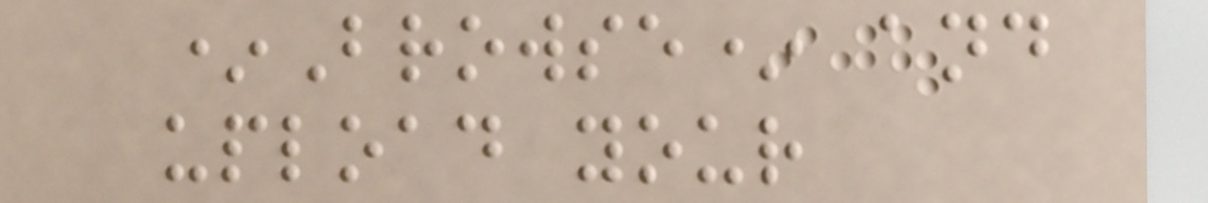*Browse* and
upload your
